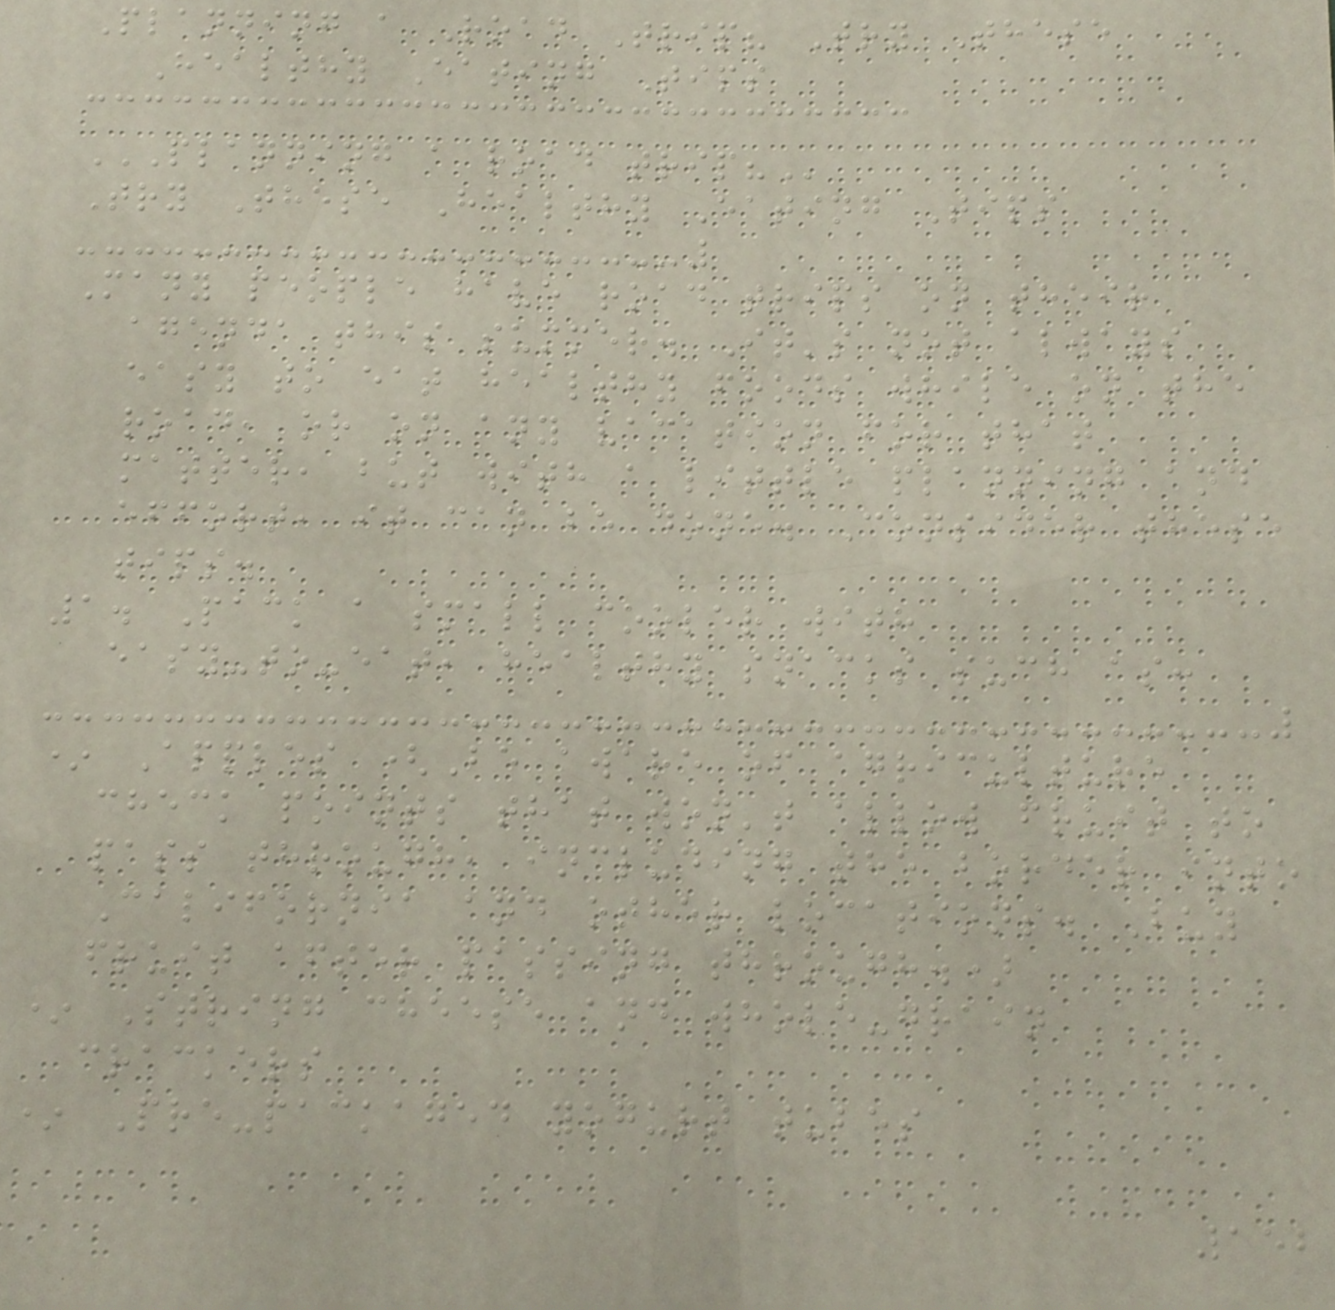Planning a Road Trip? Try These
Healthy Eating Tips
PLANNING A ROAD TRIP?
Try These Healthy Eating Tips
Many people have road trips on their
agenda this summer. It's not always
easy to eat healthy foods while on the
road, or on any vacation for that
matter, but with a little planning and
effort, it can be done. Consider these
tips.
1. Pack a small cooler with
easy-to-eat, healthy snacks such as:
* Apples (Be aware of agriculture
check points that won't allow fruit to
pass through, including the border into
California and other locations. Buy
fruit after passing through.)
* String cheese and whole-grain
crackers
* Pre-packaged yogurt tubes
152
